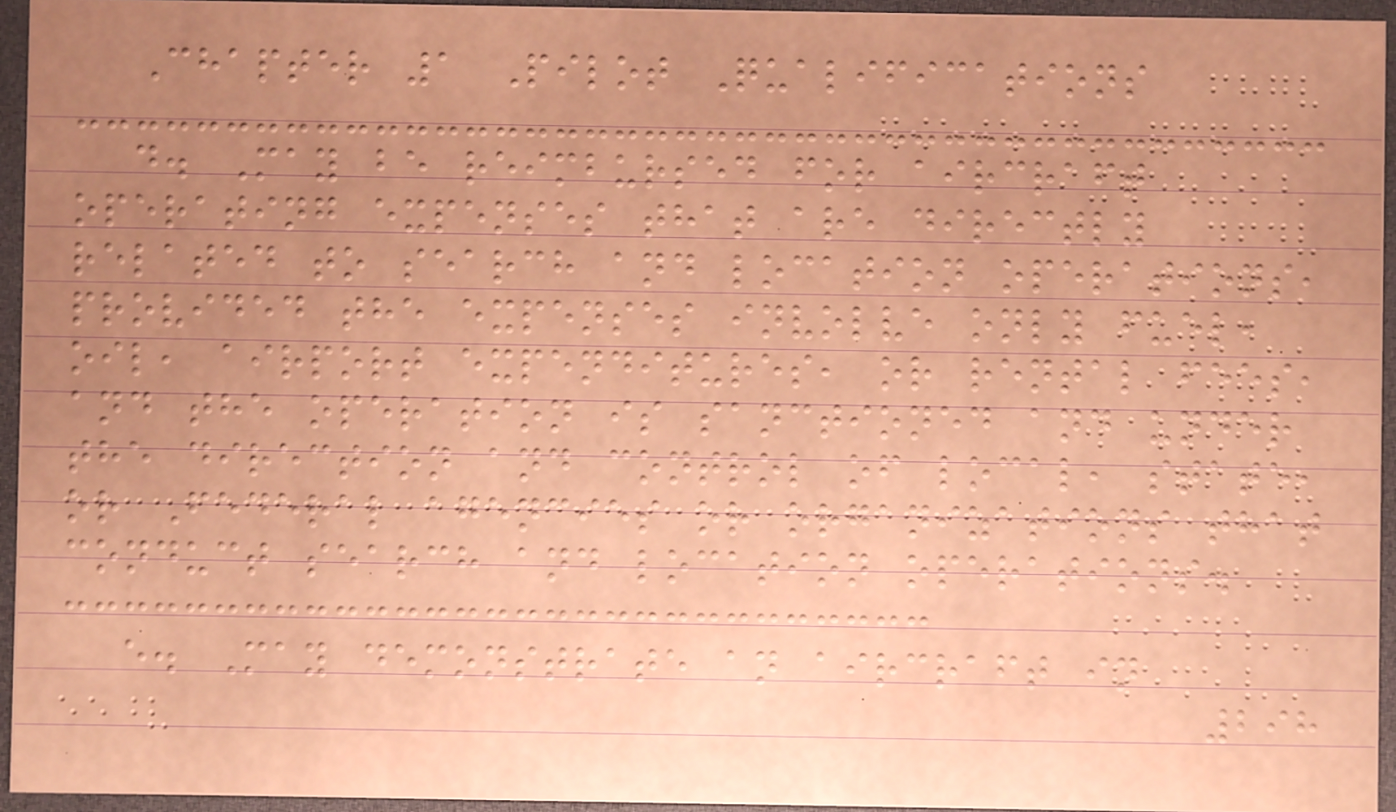Chapter 1 Pilot Qualifications
d. May be reimbursed for aircraft
operating expenses that are directly
related to search and location operations,
provided the expenses involve only fuel,
oil, airport expenditures, or rental fees,
and the operation is sanctioned and under
the direction and control of local, state,
or Federal agencies or organizations that
conduct search and location operations.
e. May demonstrate an aircraft in
298
